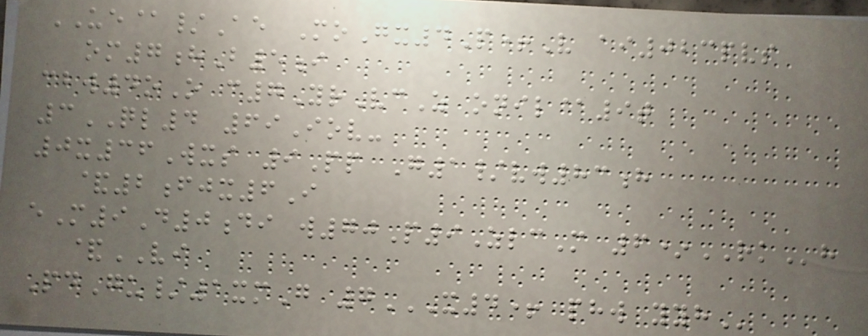UE@/Ae MoGx4P+V ai023pvs
om7hB5i
cbw4oO c7YrVcZ onil@9t
3QL4 69Iov-
0x36Wxs 9Pp G1/vw83h
&2fjx6I
eM9D0di w70P9ZlcM 6*RKh
&VI
PdGu/1xmG 7X4+ PHW YYH
